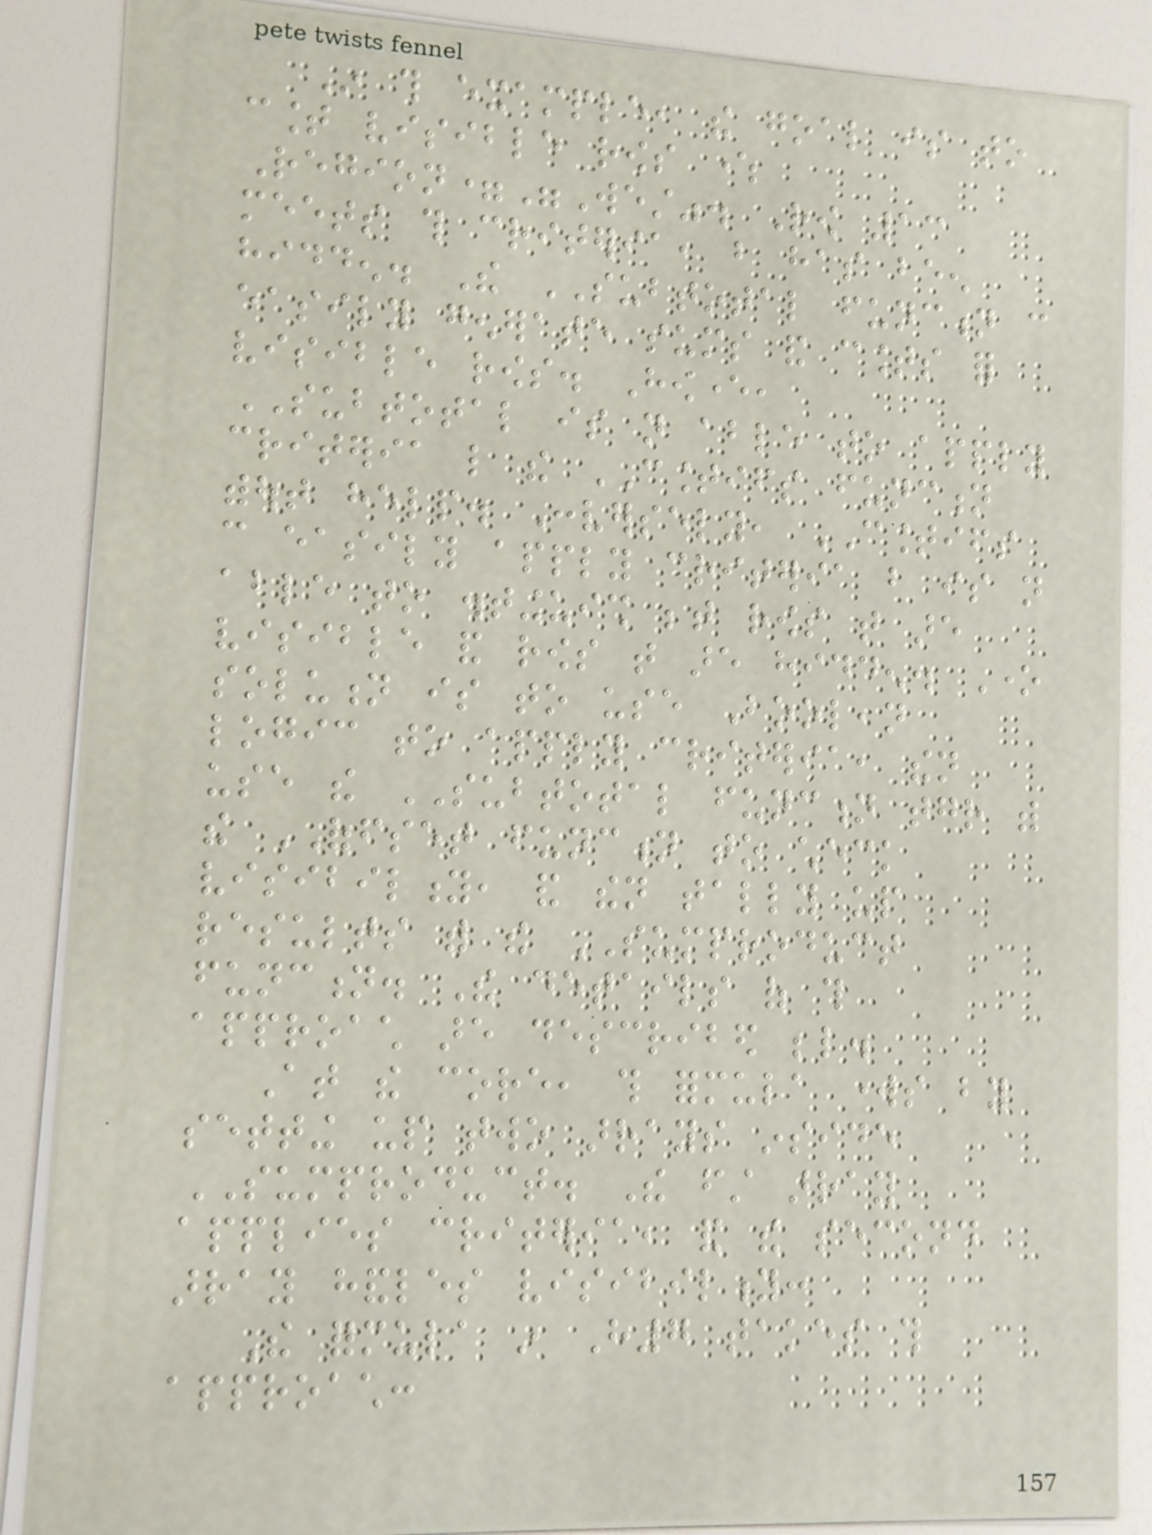In this example, the goal is to
count visible rows where
Region="West". Row 13
meets this criteria, but has been
hidden. The SUBTOTAL function can
easily generate sums and counts for
visible rows. However,
SUBTOTAL is not able to apply
criteria like the COUNTIFS function
without help. Conversely, COUNTIFS
can easily apply criteria but is not
able to distinguish between rows that are
visible and rows that are hidden. One
solution is to use Boolean
logic to apply criteria, then
use the SUBTOTAL function together with
the OFFSET function to check
visibility, and then tally up
results with the SUMPRODUCT
function. The details of this
approach are described below.
At the core, this formula works by
setting up two arrays inside
SUMPRODUCT. The first array
applies criteria, and the second
array handles visibility:
The formula in H7 takes this
approach:
